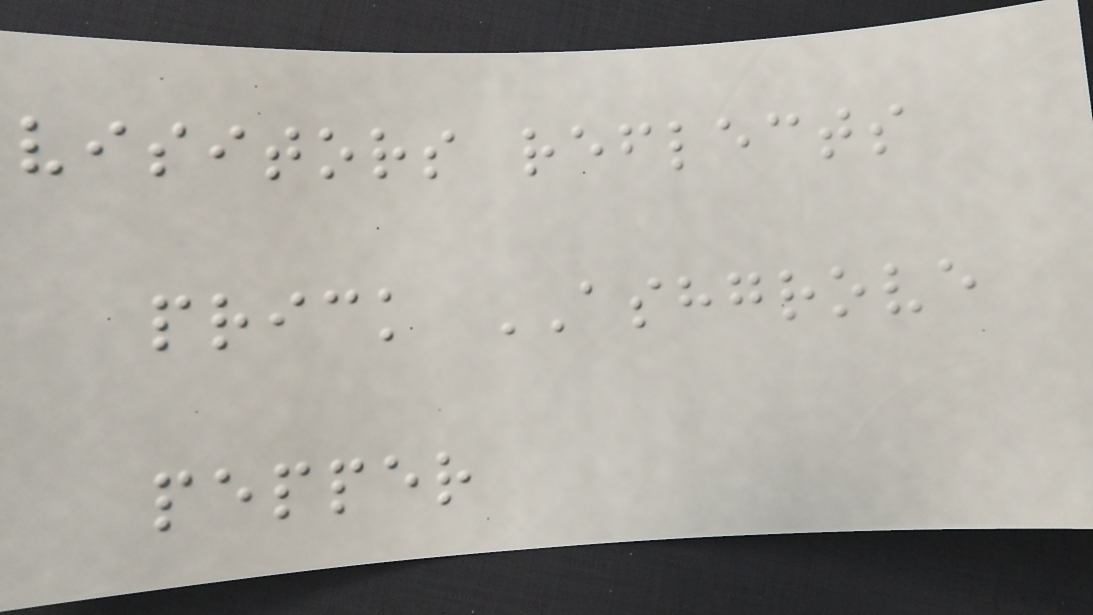visitors reflects
prick ASHGROVE
pepper
